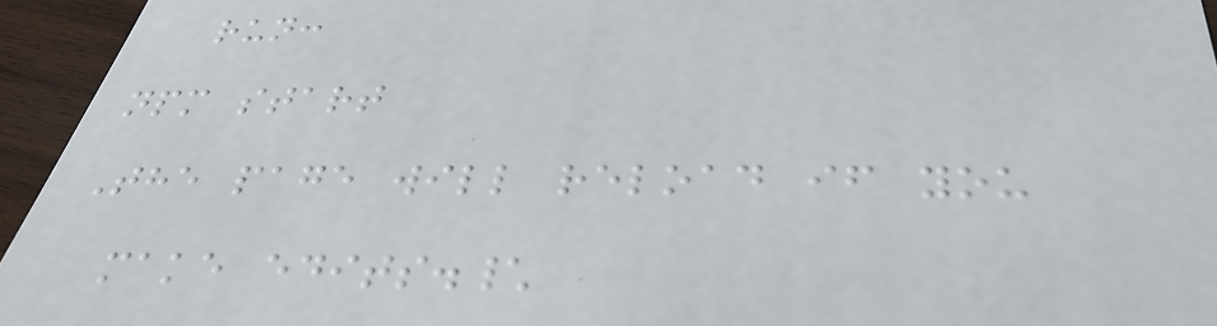run:
npm start
The page will reload if you
make edits.\
